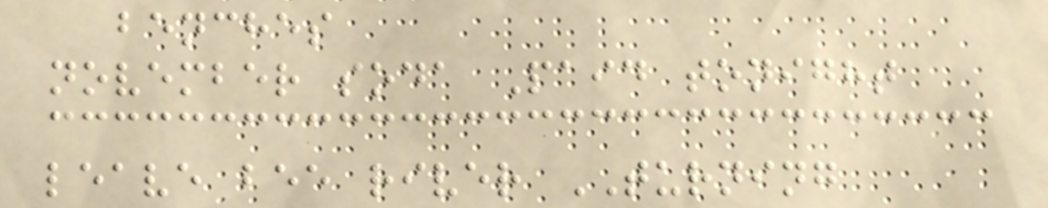benches
november soda Paid tonight
leave bee river TURNING
